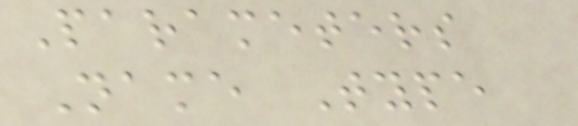Parameters
Name Type
